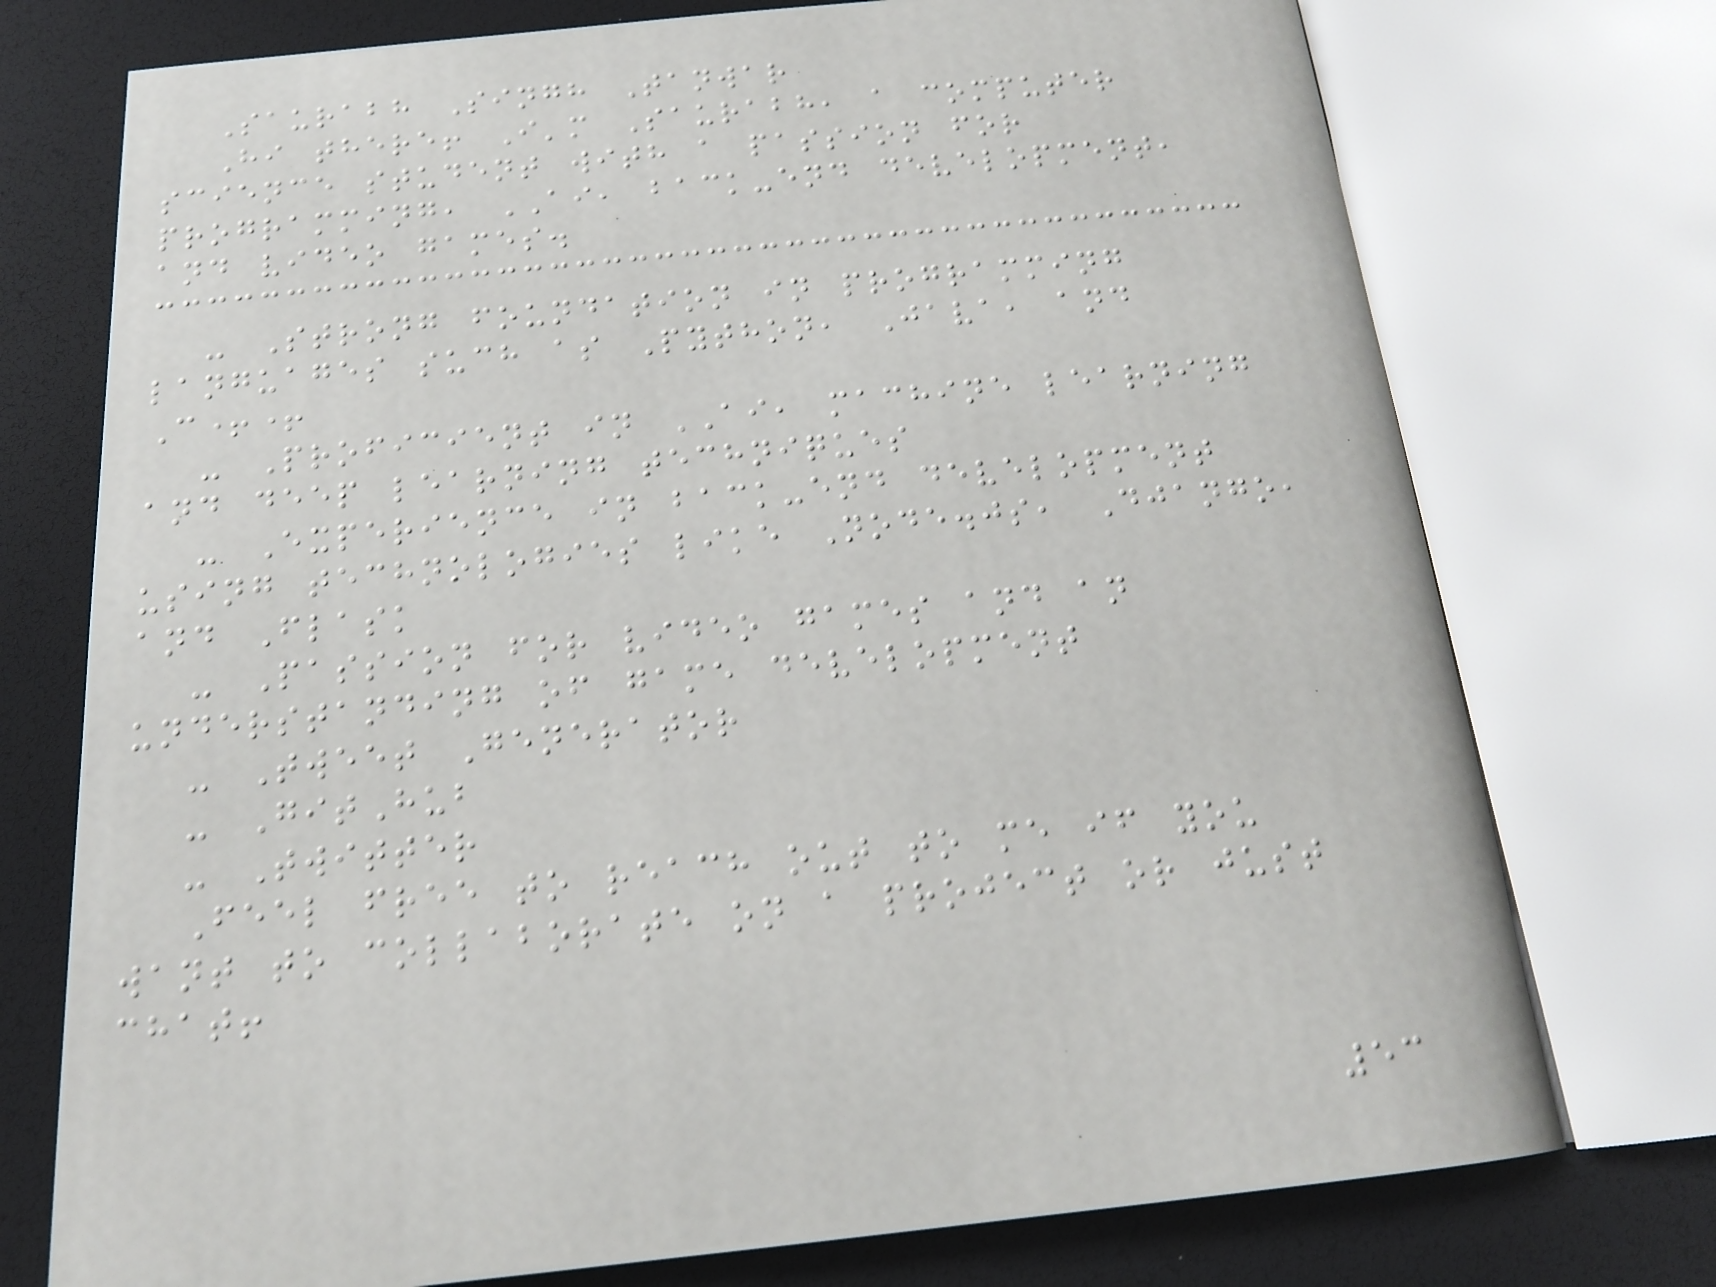Saurabh Singh Tanwar
Hi there! I'm Saurabh, a computer
science student with a passion for
programming, AI, back-end development,
and video games.
- Strong foundation in programming
languages such as Python, Java, and
C++
- Proficient in AI, machine learning
and deep learning techniques
- Experience in back-end development
using technologies like Node.js, Django,
and Flask
- Passion for video games and an
understanding of game development
- Tweet Generator
- GitHub
- Twitter
Feel free to reach out to me if you
want to collaborate on a project or just
chat!
53
